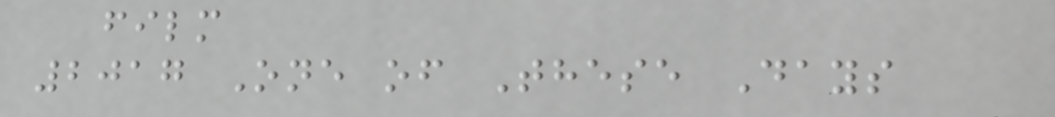film
2017 One of These Days
